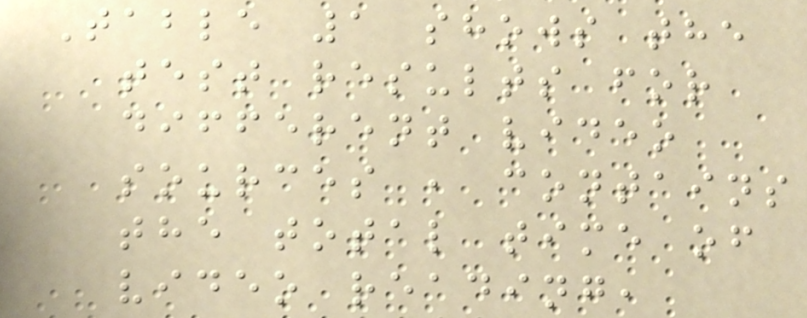Table 1 shows the
test results for
different video
sources , contains
the total time of
video reading,
